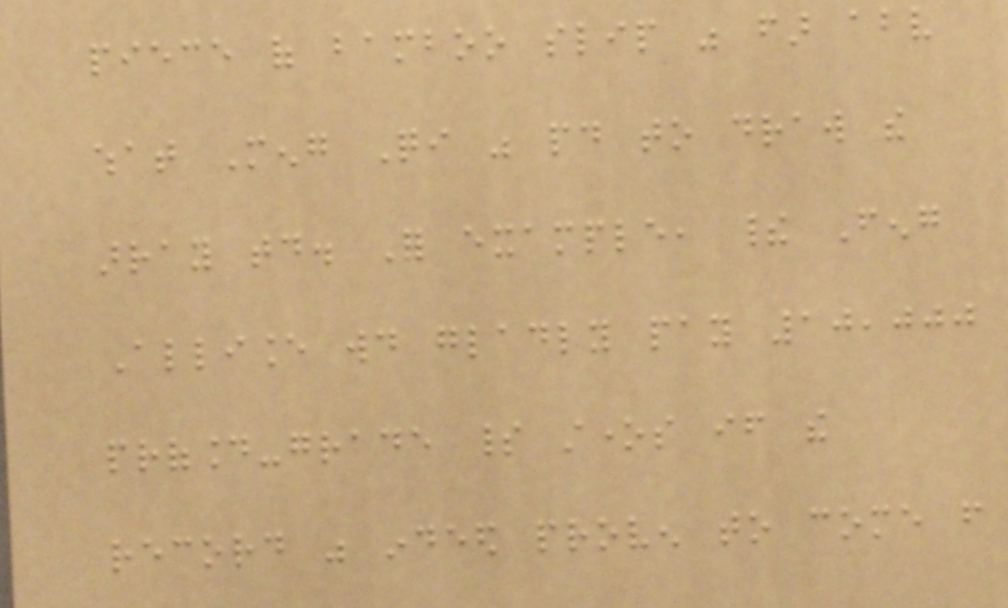piece of bamboo slip was far above
what Meng Qi was paid to draw the
array today. For example, their Feng
Alliance would gladly pay 10,000
profound-grade spirit stones if the
record was indeed proven to come from
